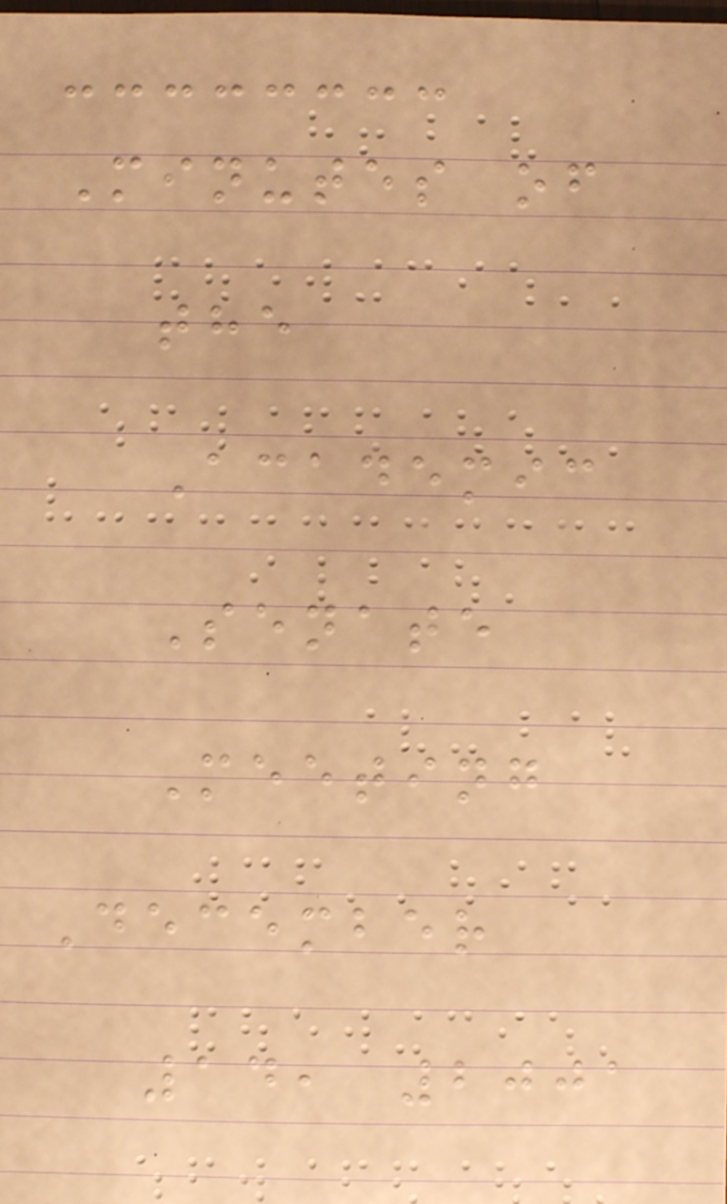Minutes of
the
Academic
Senate
Meeting
December
14, 2001
